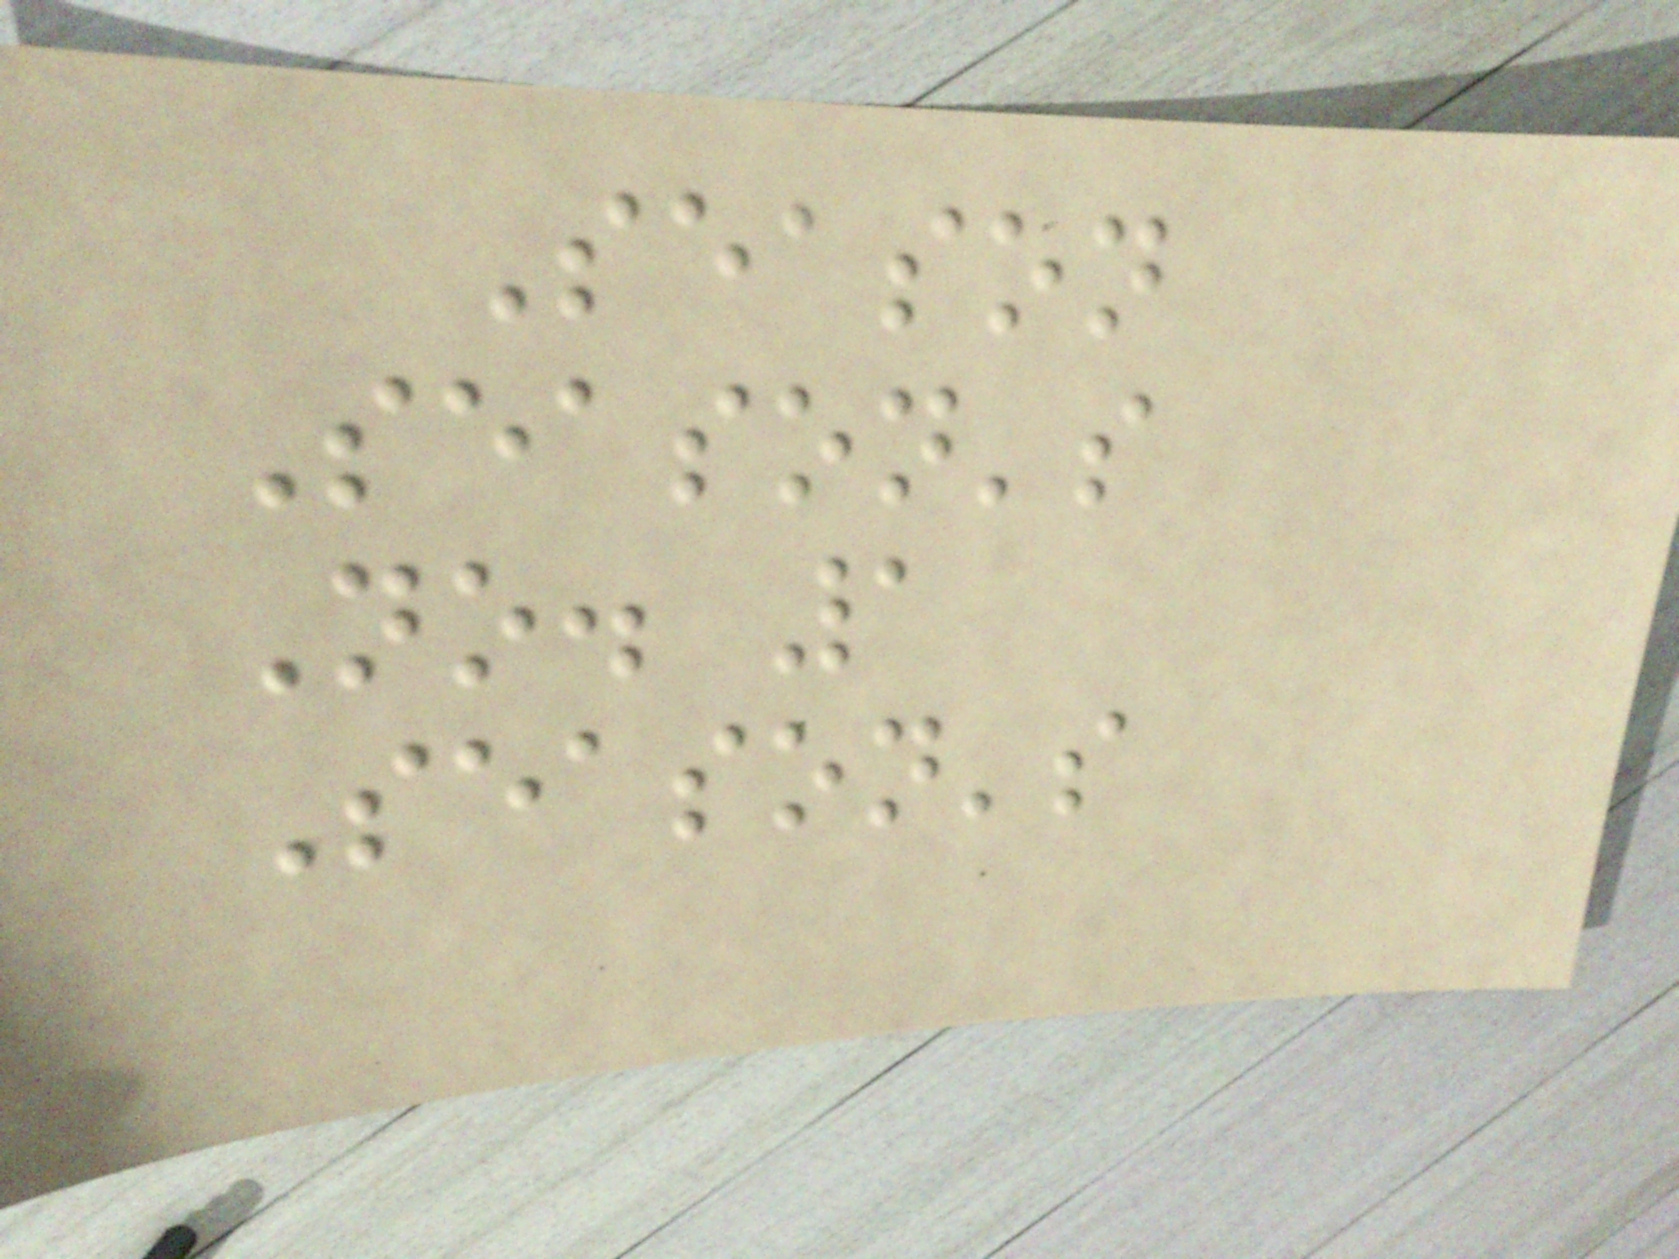Season
Season's
No. 1
Season's
